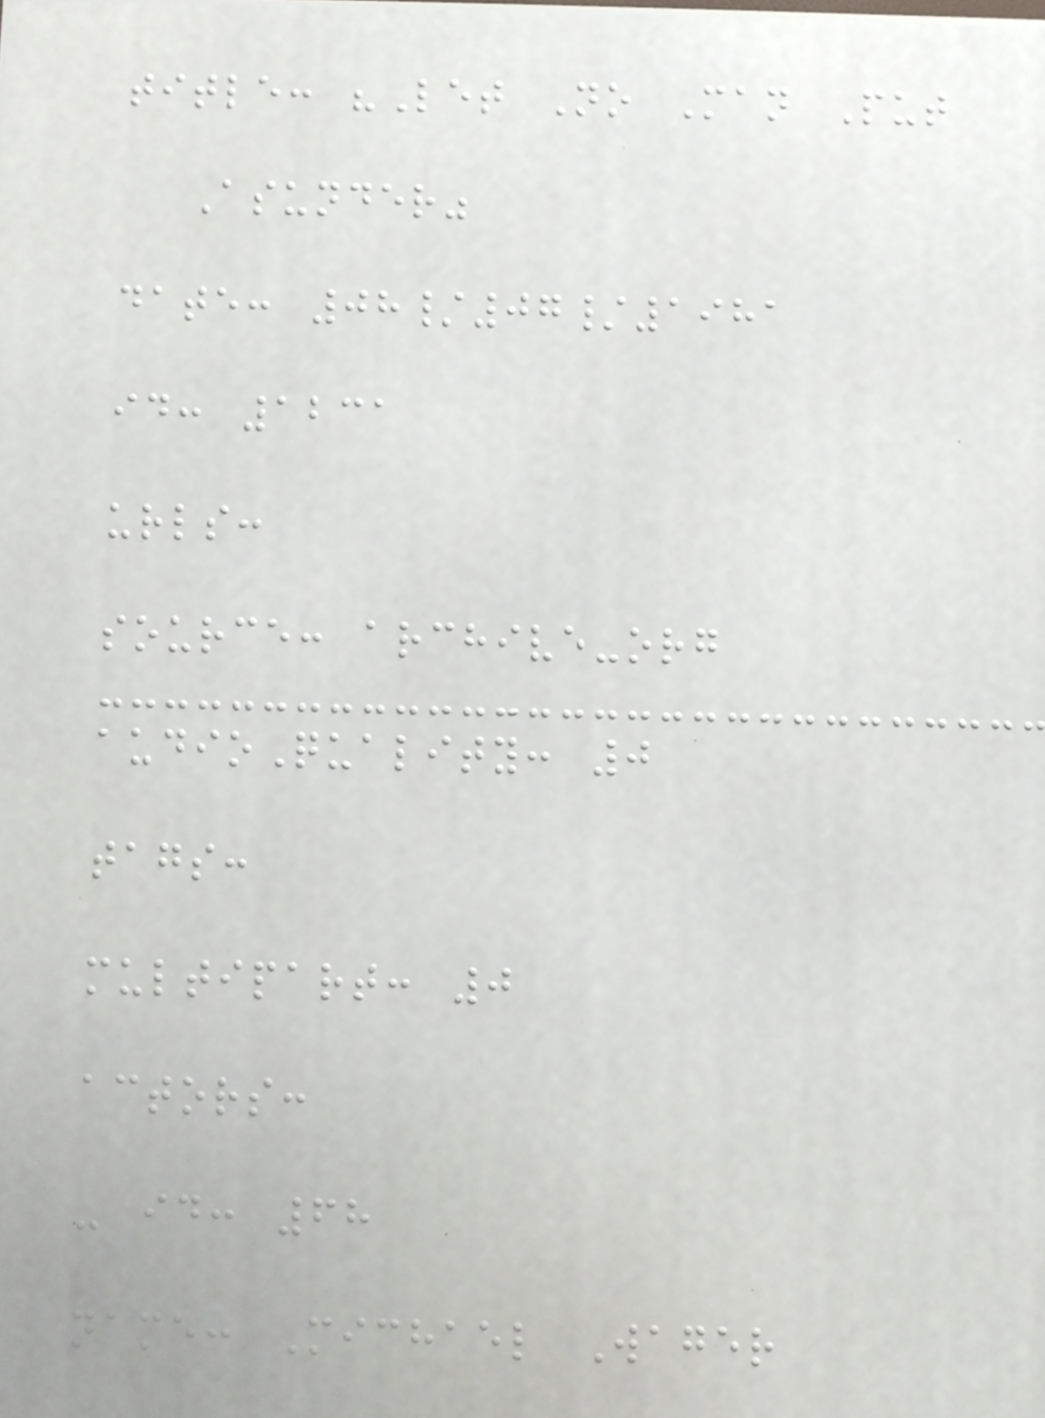title: "Let No Man Put
Asunder"
date: 08/07/1981
id: 1231
urls:
source: archive-org
audioQuality: 0
tags:
multipart: 0
actors:
- id: 68
name: Michael Wager
